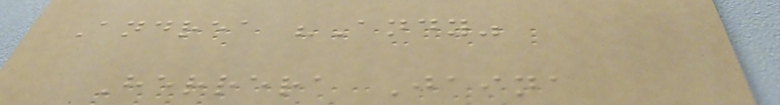Andrea "Andy"
Herrera Jaina
